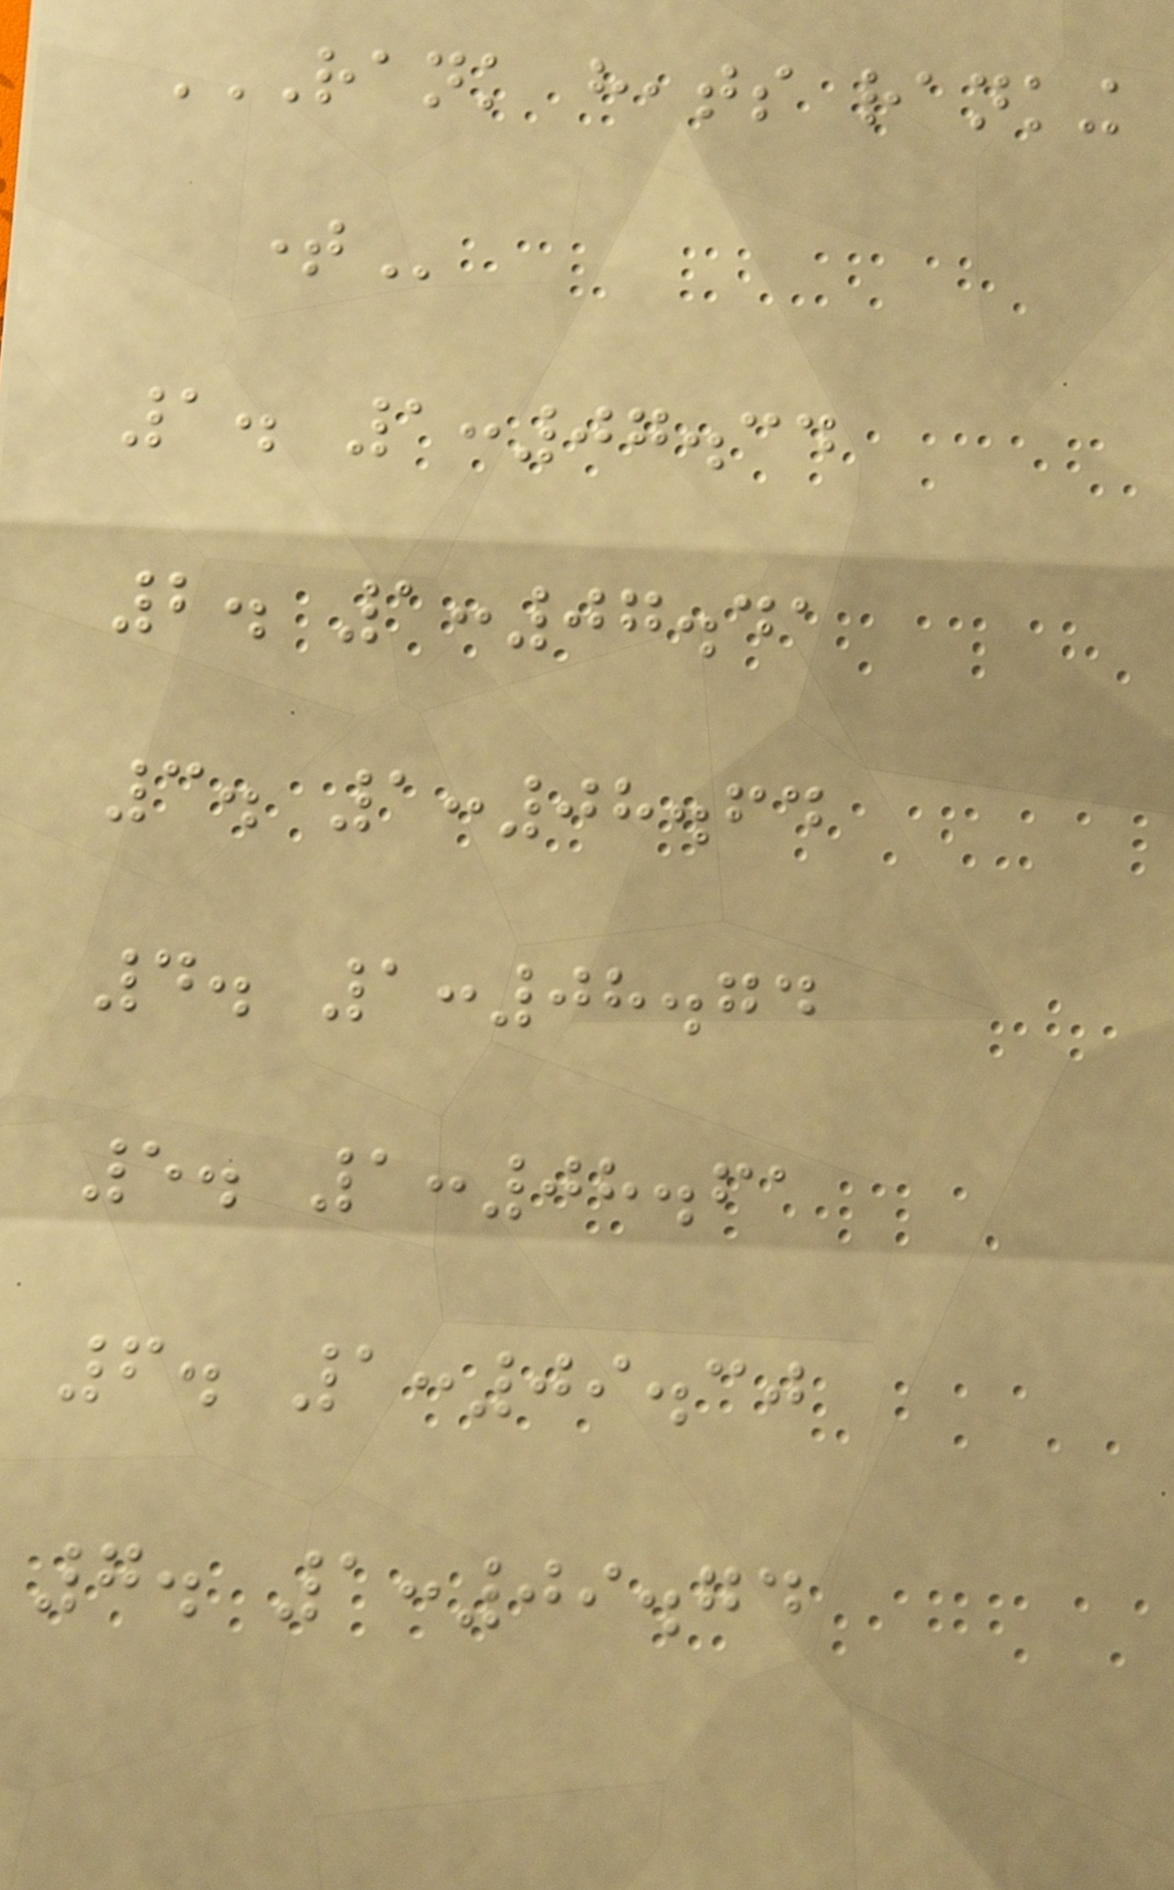RANK HEATS RANKING
TIME
1. 1:07.34
2. 1:07.41
3. 1:08.64
4. 1:08.74
5. 1:08.61
6. 1:09.30
7. 1:09.74
